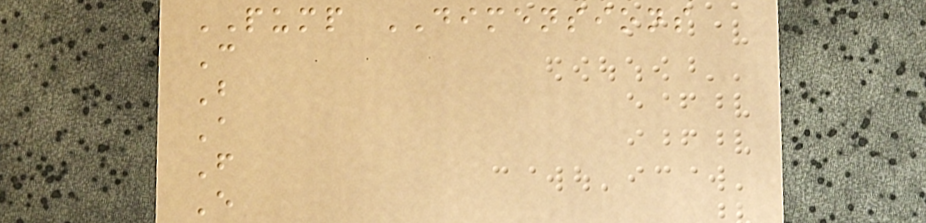PUMP DIMENSIONS
C
B
A
F
E
